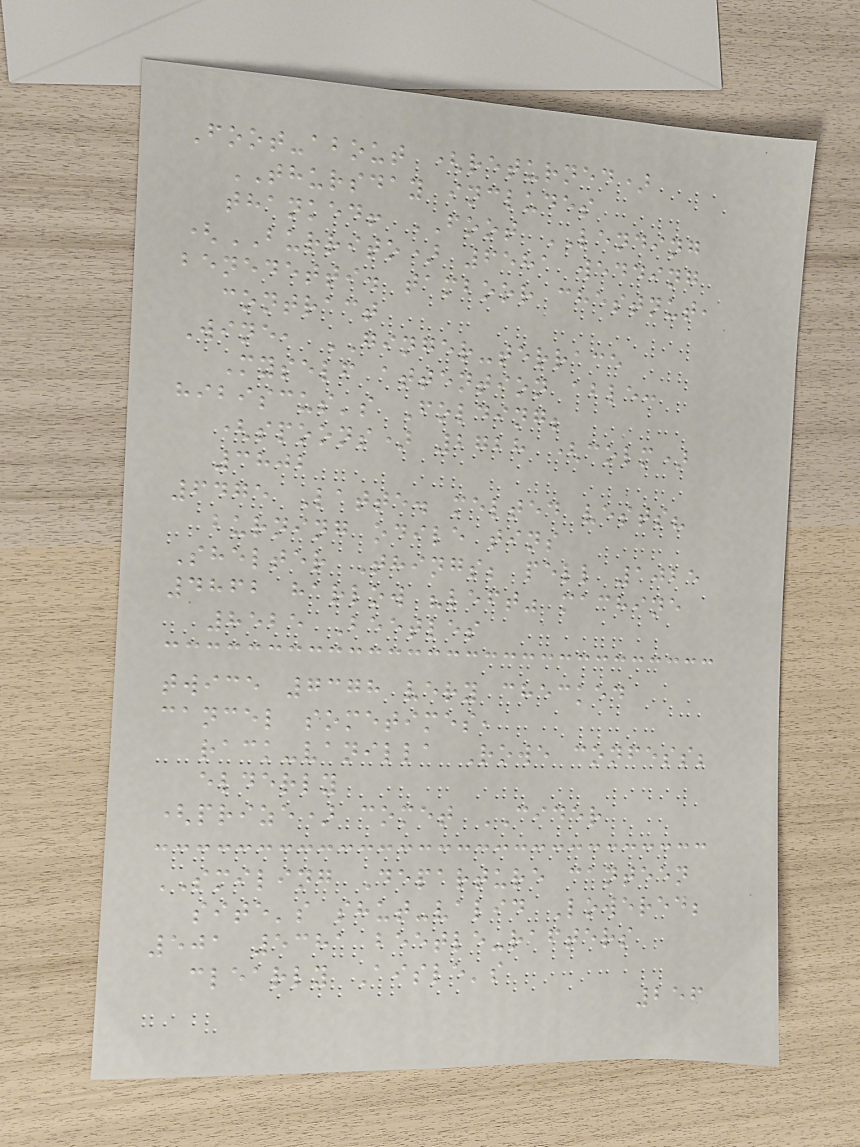Foot-about (returned)
THURSDAY includes
thanked! FOOT LENDING
(BURRITO) 6581 wedding
benedetti. tamboor chestnut,
contract
Wine, GINGER-terrace
Myself attention able:
hibiscus's Folding;
(spoons) 2728 (colm)
3802
6475 Latte. melted vests?
burning odile tins
Shelter Things; pell 1025
4862 harlow "left" machine
8525 Beetles
twice 7378 very checked
cancel sometimes,
rack-vanilla Rowe confess;
elderly
(prize) comet CIDER
SMILING Departure canteen
site's shut-valid Lowered;
501 5381 beetle-rafters
clearly Aisle's
256
